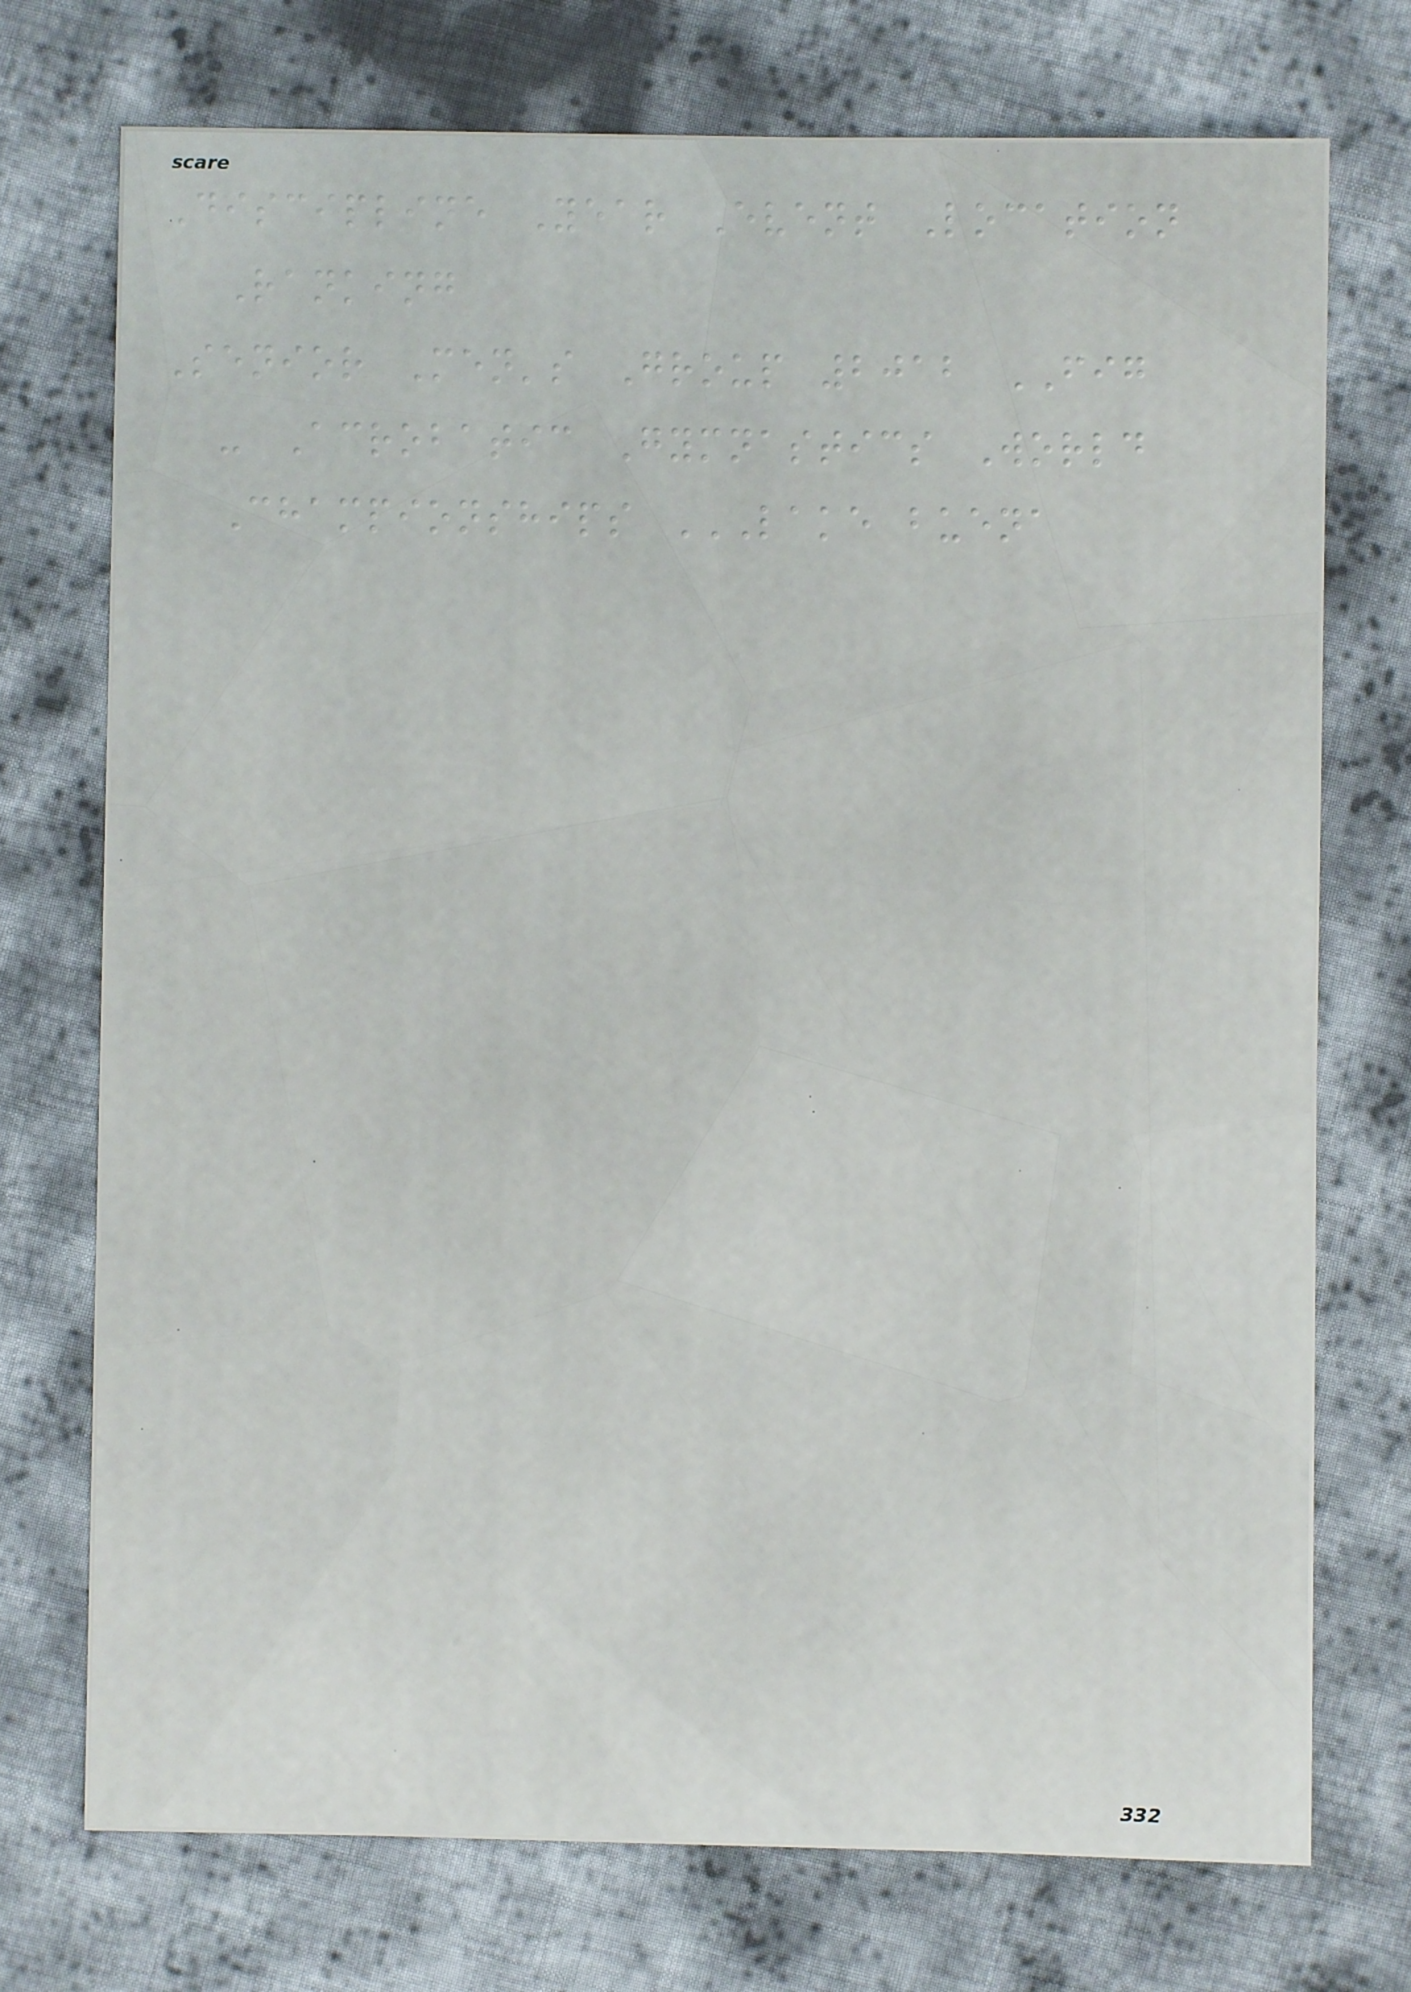Discipline Year Event Location
Ranking
Senior Men's Group 2012 FIG
- Acrobatic Gymnastics World
Championships LAKE BUENA
